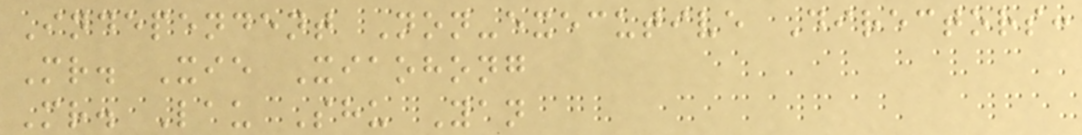Independent Non-executive Directors:
Mr. Xie Xiaohong
Mr. Lau Shu Yan
